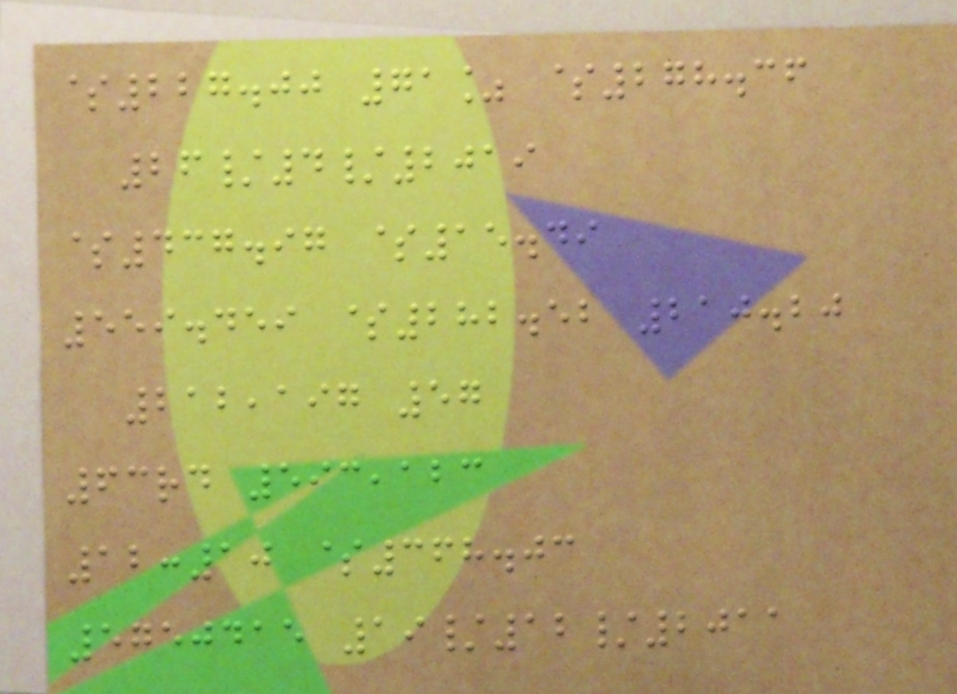$227.00 71% $278.36
26/4/2019
$437.97 $15.49
559.459 $282.52 210.20
212,197 57
63rd 593,123
12:10 $368.03
5750415 19/12/2011
